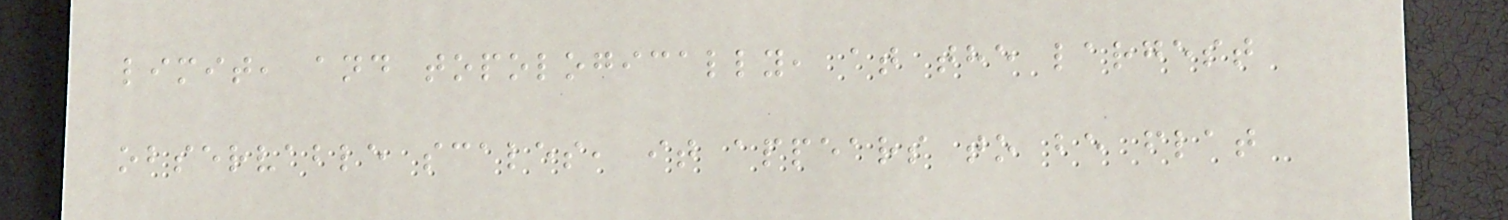limit, and topologically, at the largest
observable scales, it appears to be flat
